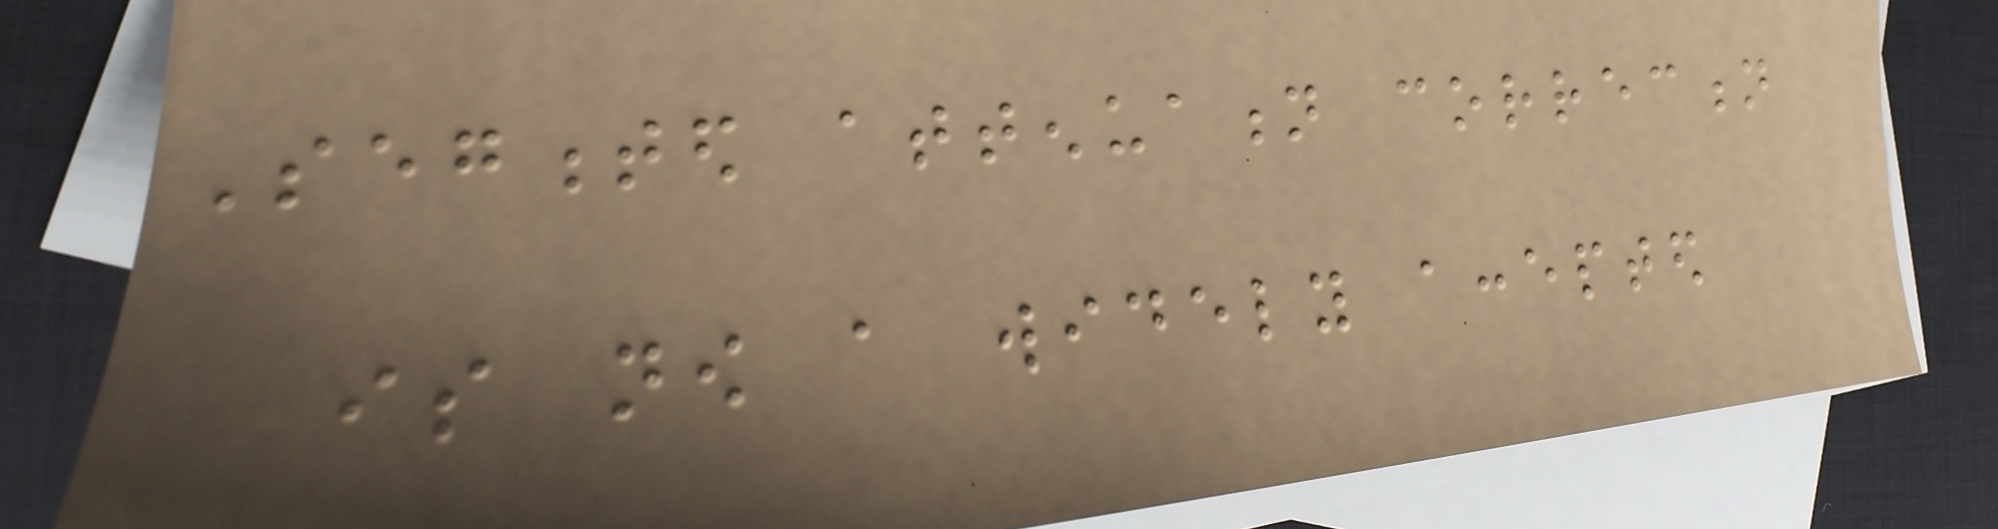Segmented attenuation correction
is now a widely accepted
